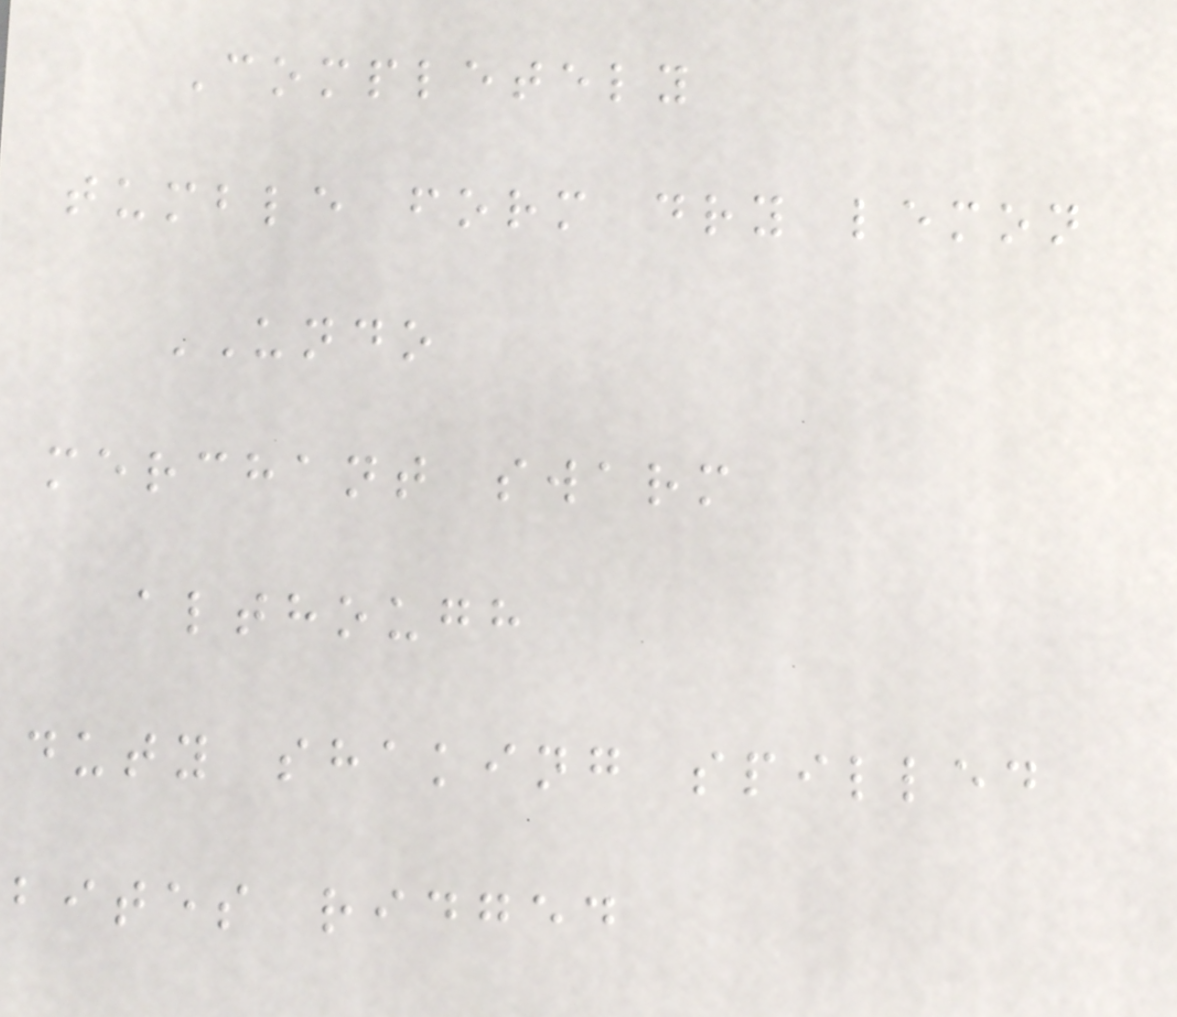Completely
tumble form dry lemon
UNDO
merchant swarm
although
duty shaking spilled
bites ridged
